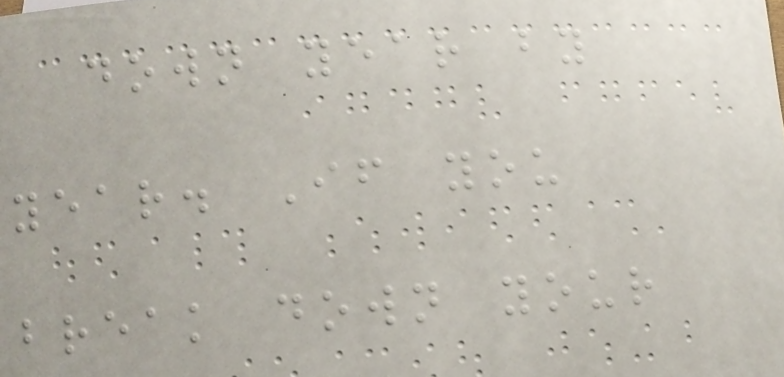down year by
year. If you
break down your
